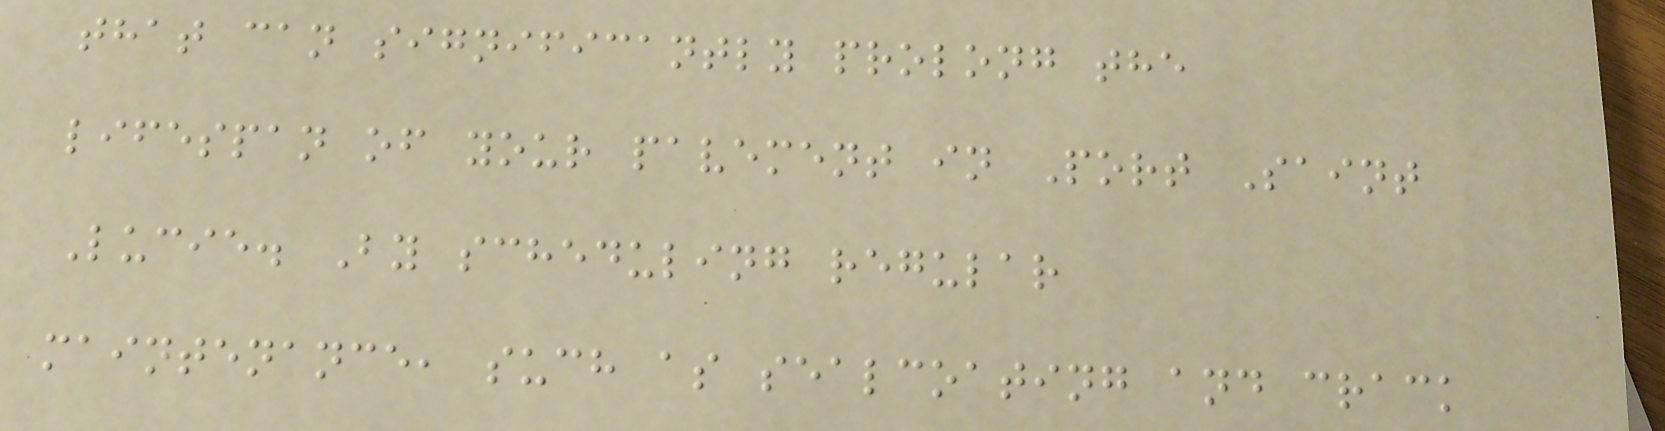that can significantly prolong the
lifespan of your pavement in Port Saint
Lucie. By scheduling regular
maintenance, such as sealcoating and crack
